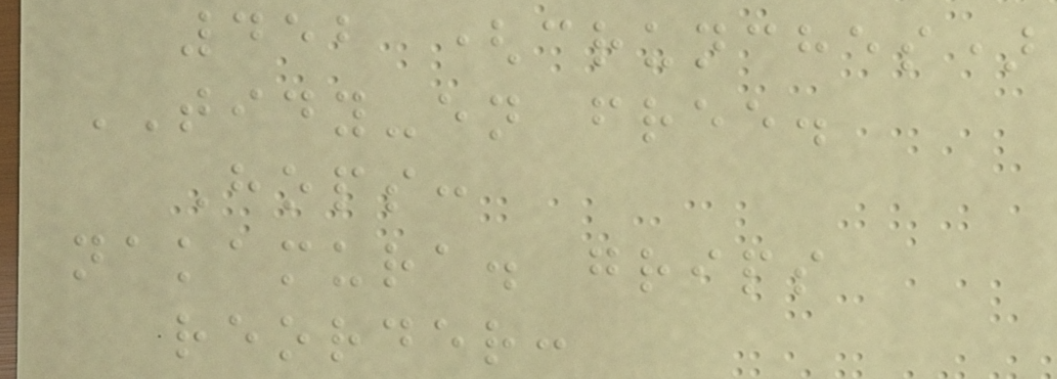452 (crunches)
TIDY-en free.
Hops:
nakamura. grips
reorder:
